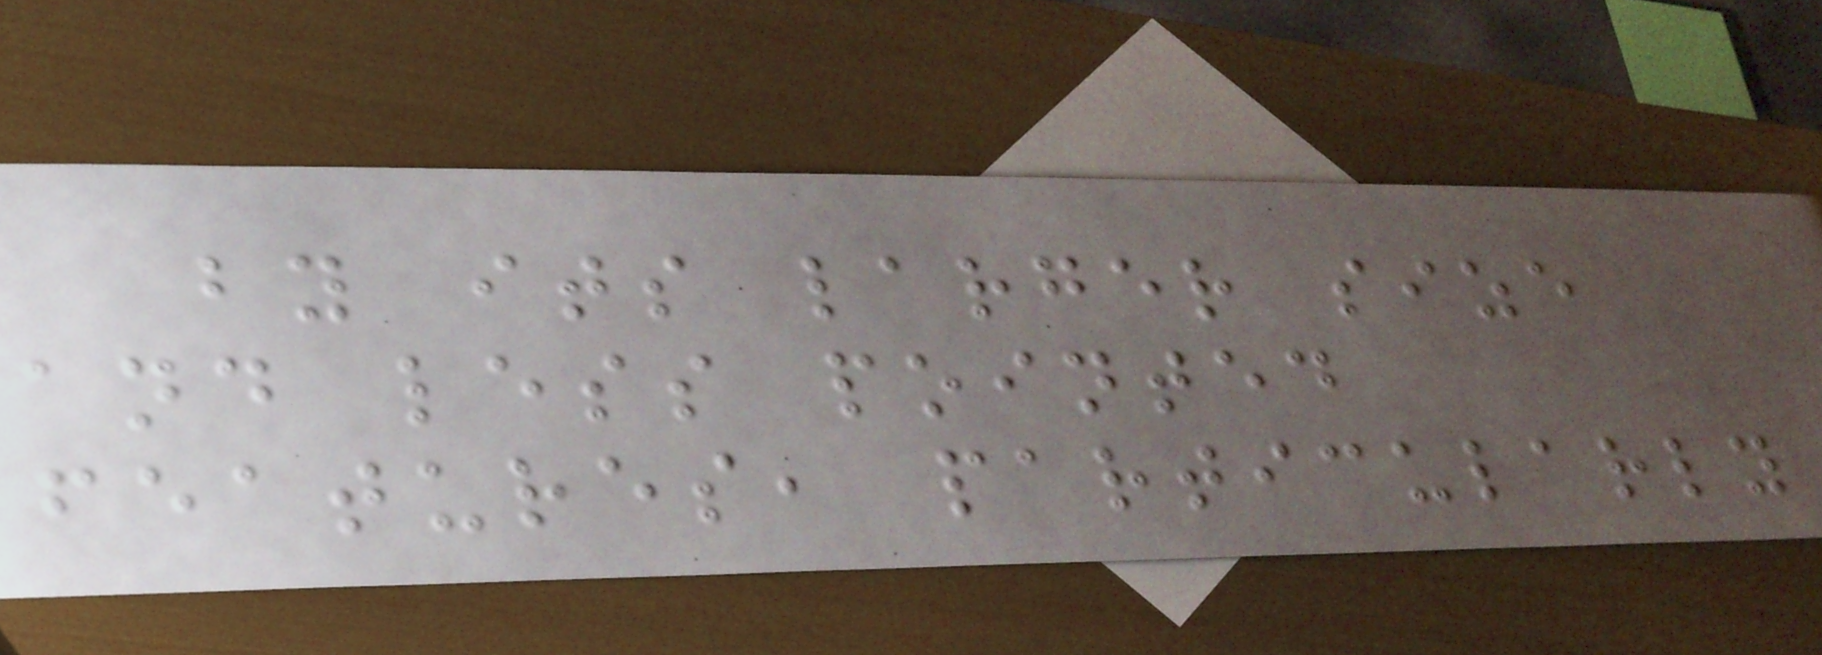by its larger size
and less pointed
features, particularly
